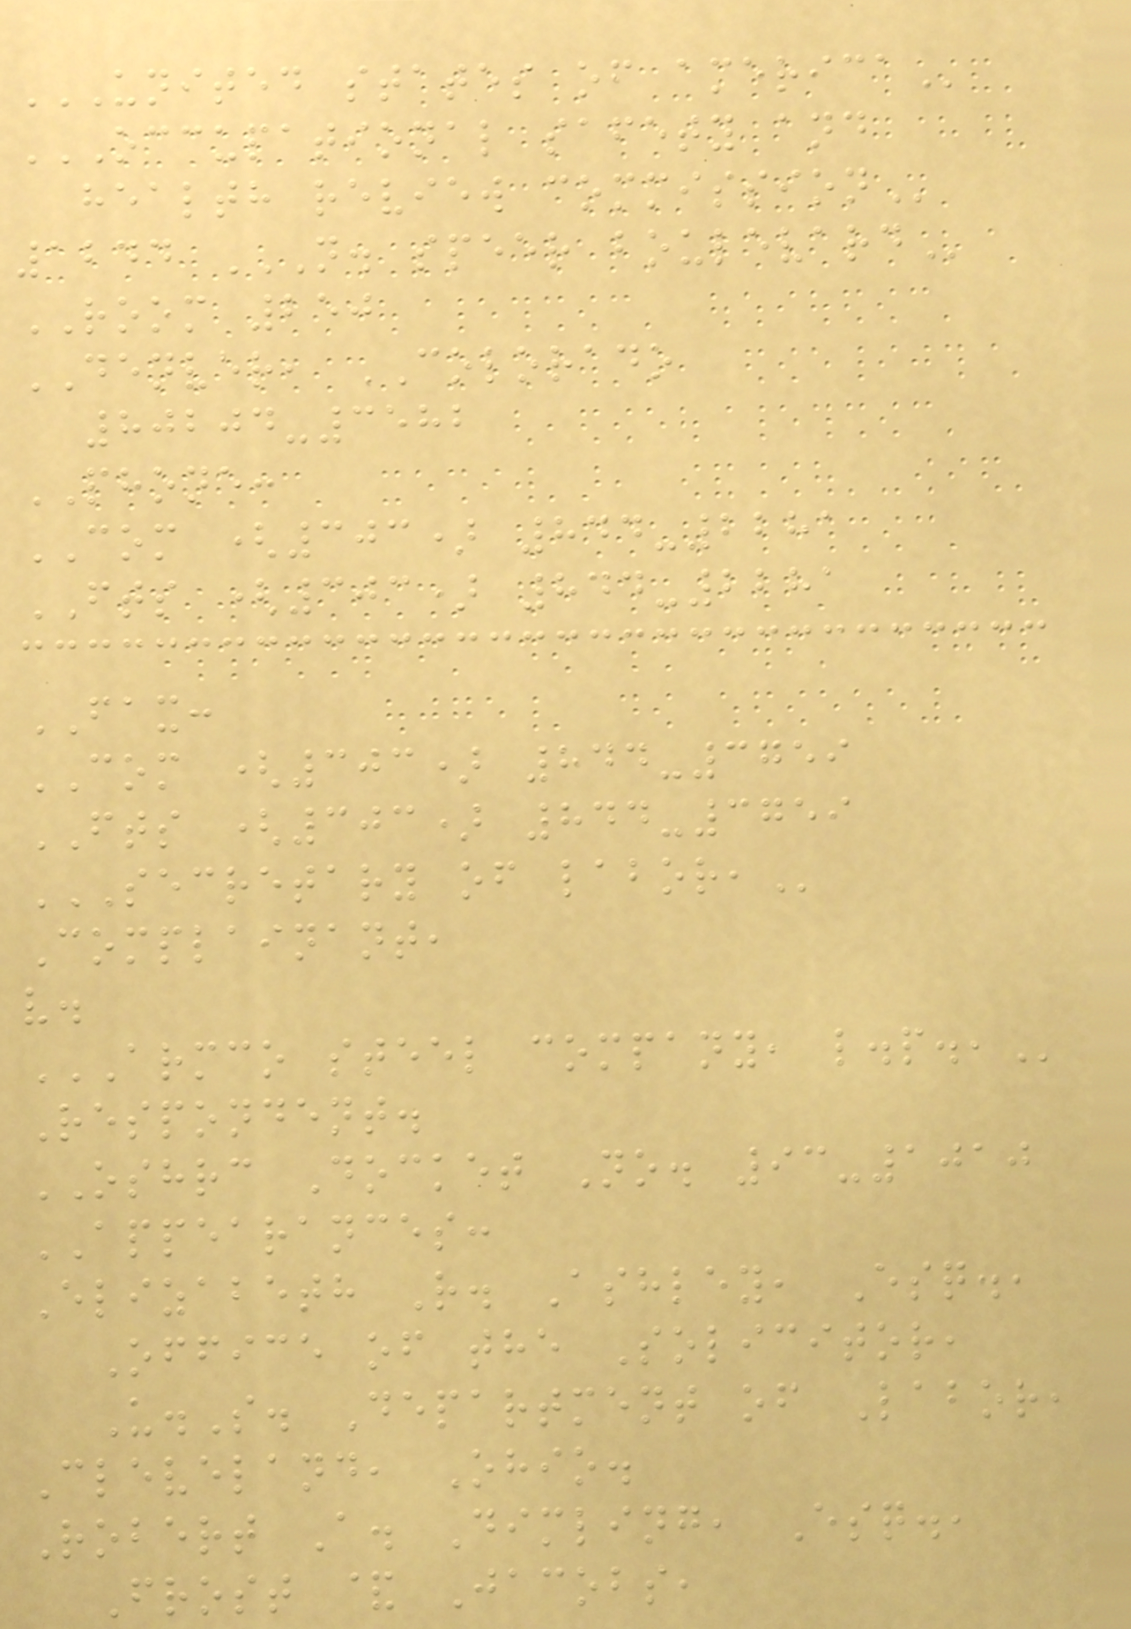UNITED STATES OF AMERICA
OCCUPATIONAL SAFETY AND
HEALTH REVIEW COMMISSION
1244 N. SPEER BOULEVARD
ROOM 250
DENVER, COLORADO
80204-3582
PHONE:
COM (303) 844-2281
FTS (303) 844-2281
FAX:
COM (303) 844-3759
FTS (303) 844-3759
SECRETARY OF LABOR,
Complainant,
v.
ARMCO STEEL COMPANY, L.P.,
Respondent.
OSHRC Docket No. 93-1010
APPEARANCES:
Elizabeth R. Ashley, Esq.,
Office of the Solicitor,
U.S. Department of Labor,
Cleveland, Ohio.
Robert A. Dimling, Esq.,
Frost & Jacobs,
